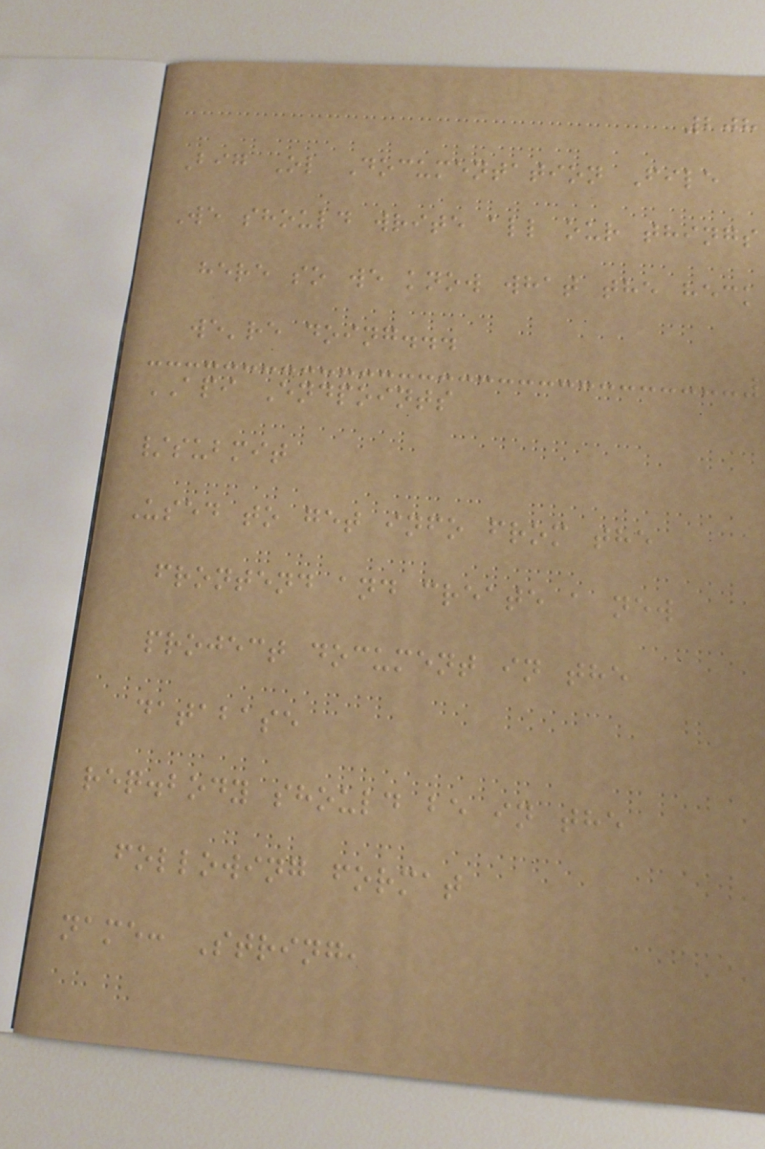208
Big Ol Documentation File
We should write all our things
here so we know what the heck
we're doing...
API Endpoints
/submit
Used to get info from the
frontend and create a new
project document in the
database
req.body should be in the
following format
name: String,
